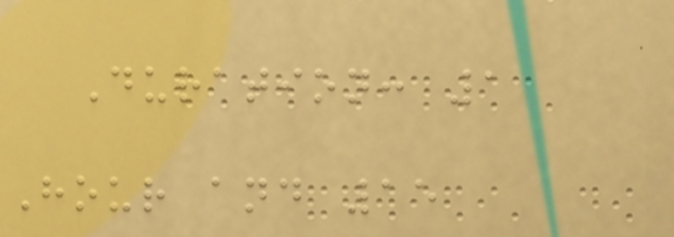Duration: 1
Hour and 15
